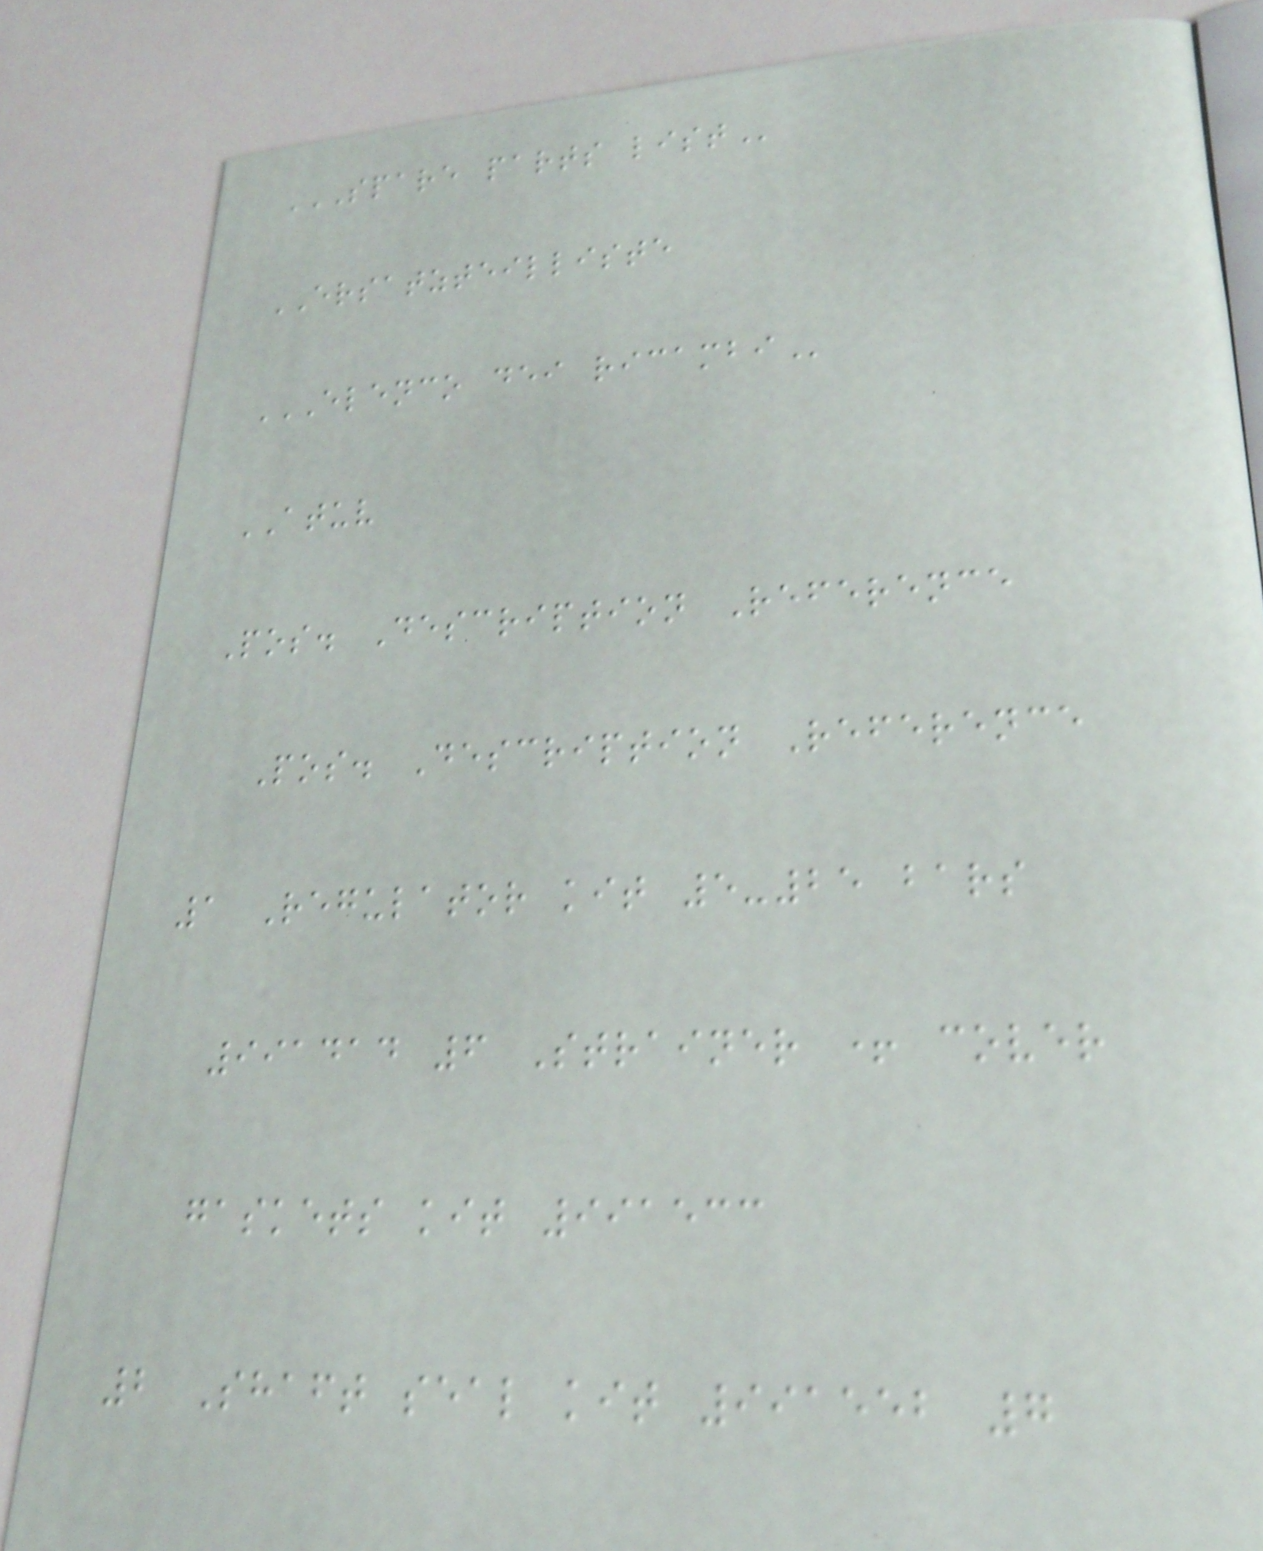SPARE PARTS LIST
ERSATZTEILLISTE
ELENCO DEI RICAMBI
ATUV
Pos. Description Reference
Pos. Description Reference
1 Regulator kit 5-25 bars
991414 6 Strainer + cover
gaskets kit 991533
2 Shaft seal kit 991552 7
